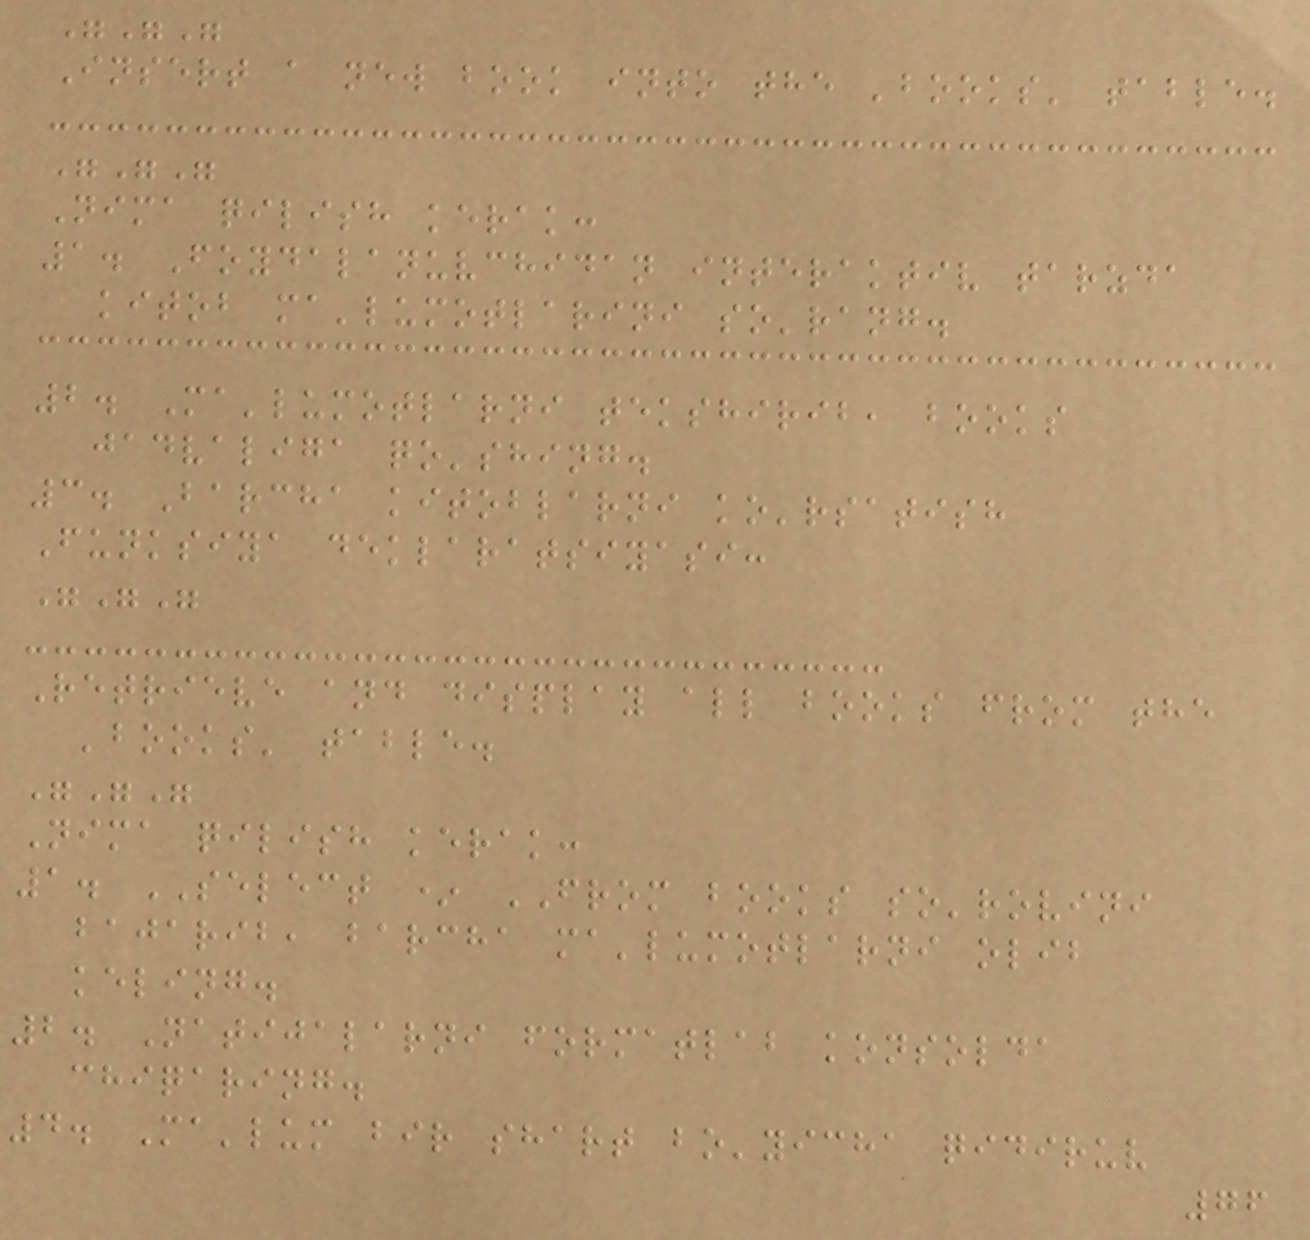"""
Insert a new book into the 'books' table.
"""
Nima qilish kerak:
1. Foydalanuvchidan interaktiv tarzda
kitob ma'lumotlarini so'rang.
2. Ma'lumotlarni tekshirib, books
jadvaliga qo'shing.
3. Barcha kitoblarni ko'rsatish
Funksiya deklaratsiyasi:
"""
Retrieve and display all books from the
'books' table.
"""
Nima qilish kerak:
1. SELECT * FROM books so'rovini
bajarib, barcha ma'lumotlarni olib
keling.
2. Natijalarni formatlab konsolda
chiqaring.
4. Ma'lum bir shart bo'yicha qidiruv
76
